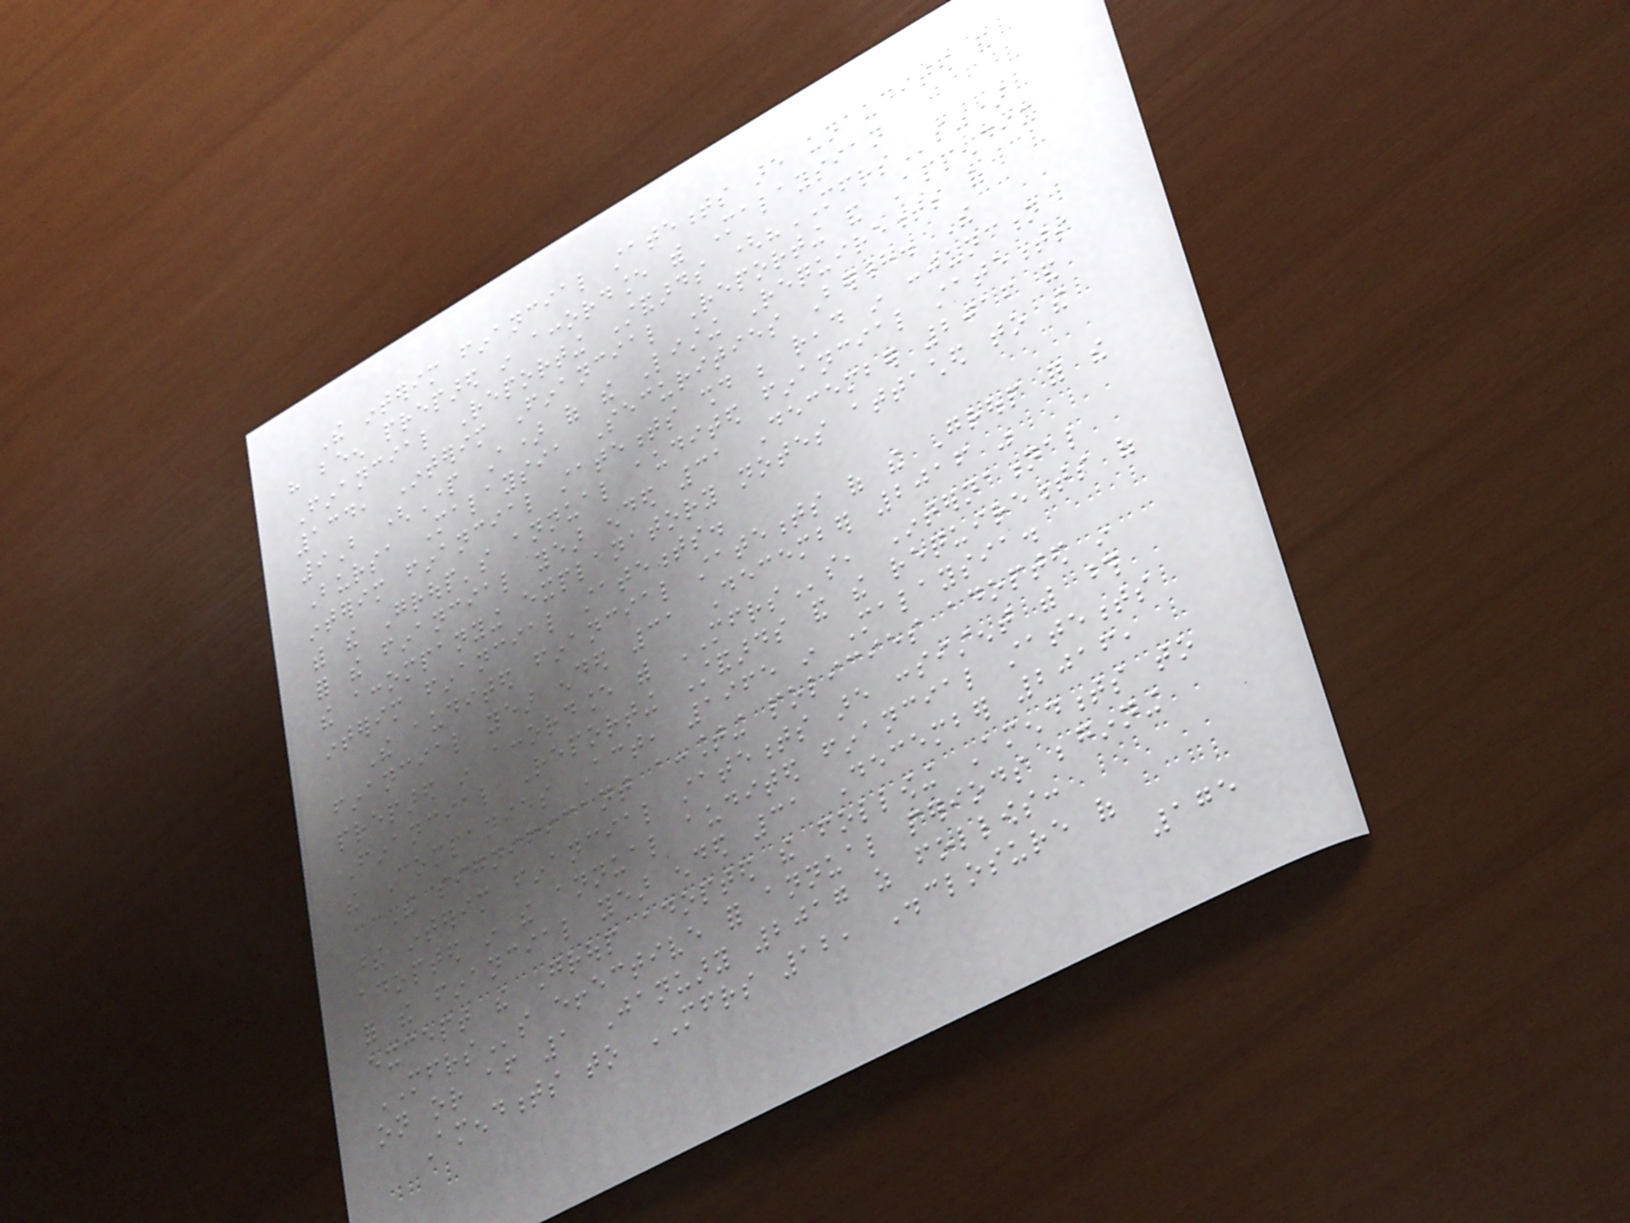The interim financial statements are unaudited and
have been prepared in accordance with Malaysian
Financial Reporting Standards ("MFRSs")
134, Interim Financial Reporting and Appendix
9B (Part A) of the Listing Requirements of
Bursa Malaysia Securities Berhad. The
interim financial statements should be read in conjunction
with the Group's annual audited financial statements
for the financial year ended 31 December 2016 and
the accompanying explanatory notes attached to the
interim financial statements.
The audited financial statements of the Group for the
financial year ended 31 December 2016 was
prepared in accordance with MFRSs, International
Financial Reporting Standards and the requirements of
the Companies Act, 1965 in Malaysia.
The significant accounting policies adopted in
these interim financial statements are consistent with those
adopted in the annual audited financial statements
for the financial year ended 31 December 2016,
except the Group adopted the following Amendments to
MFRSs effective for annual periods beginning
on or after 1 January 2017 as follows:
Amendments to MFRS 12, Disclosure of
175
